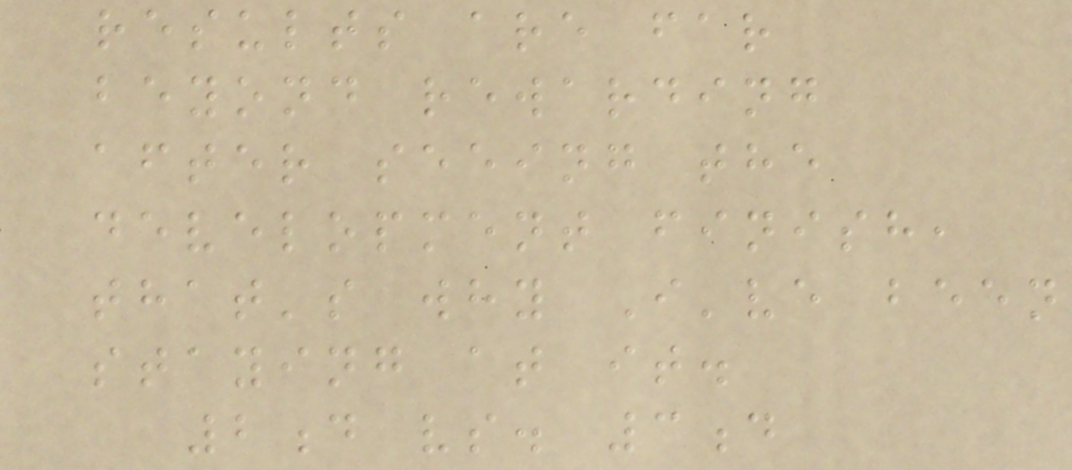results are far
beyond rewarding
after seeing the
development finish,
that's why I've been
staying at it.
2d vs. 3d
